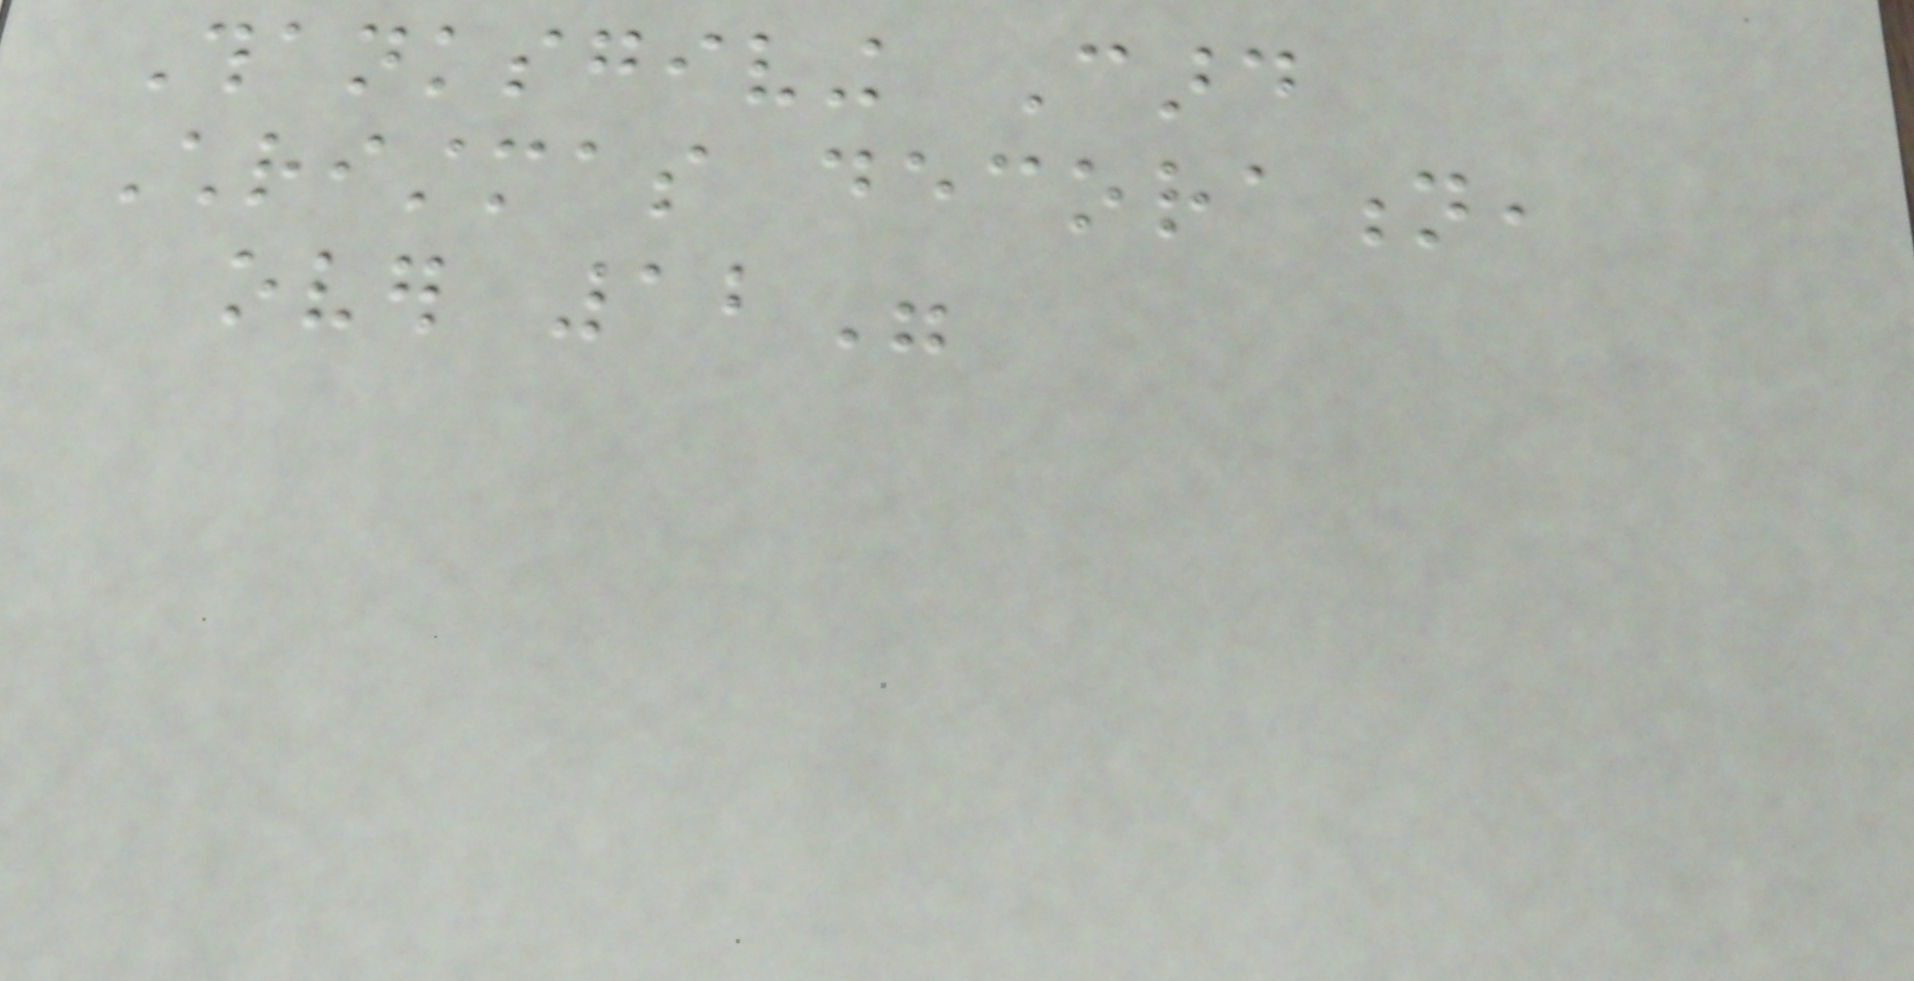Thanksgiving Card
Christmas decoration,
over 12"
